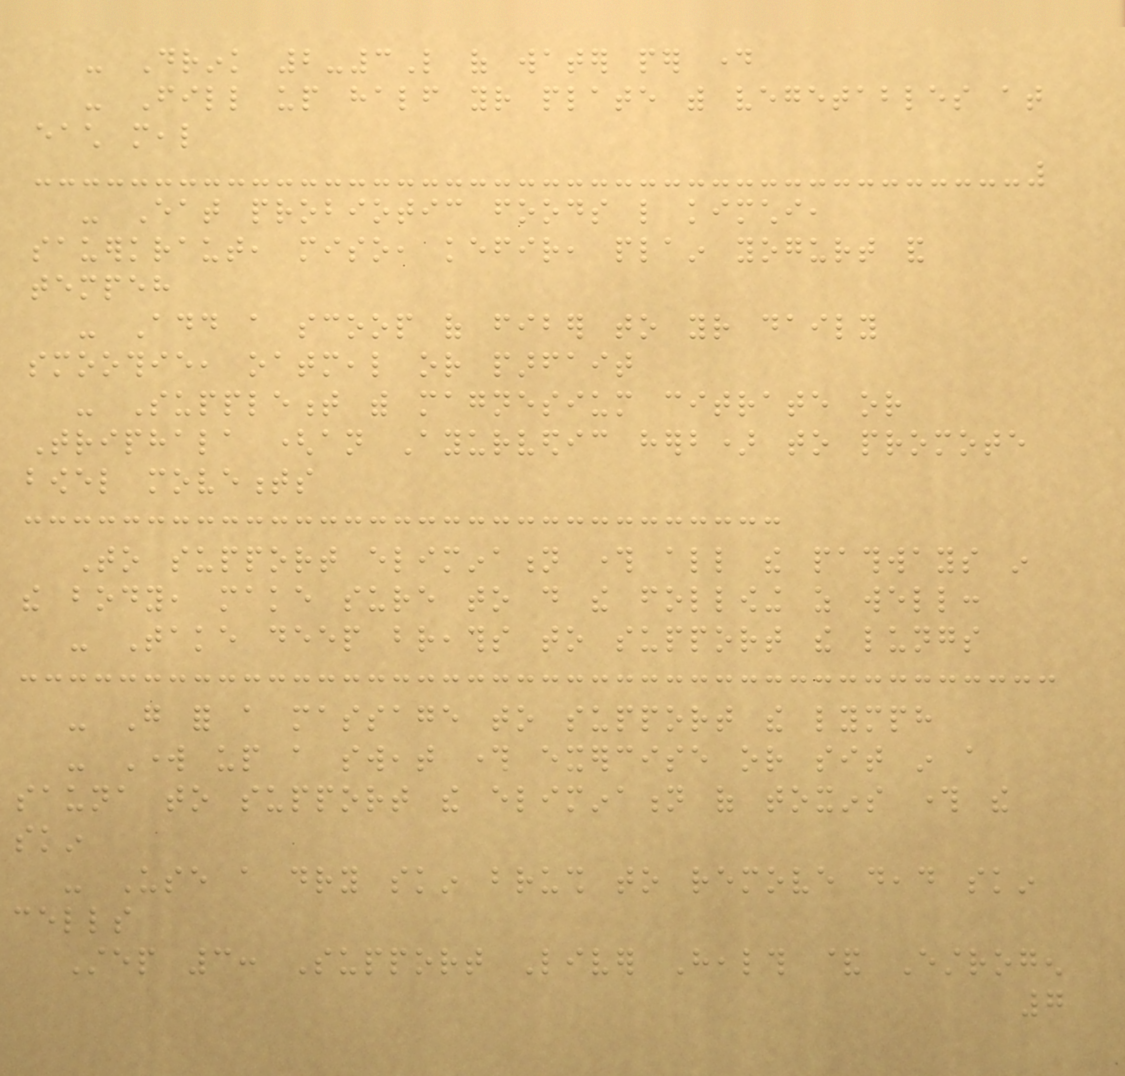- Drink 2-3L of water per day
- Fill up half your plate with vegetables at
each meal
- Eat probiotic foods like kimchi,
sauerkraut, miso, kefir, plain yogurt and
tempeh
- Add a scoop of fiber to your daily
smoothie, oatmeal or parfait
- Supplement with magnesium citrate or
Triphala (an Ayurvedic herb) to promote
bowel movements
To support elimination through all the pathways in
the body, make sure to do the following as well:
- Take deep breaths to support the lungs
- Go for a massage to support the lymph
- Work up a sweat through exercise or sit in a
sauna to support the elimination of toxins through the
skin
- Use a dry skin brush to remove dead skin
cells
Step 3: Support Liver Health & Estrogen
7
